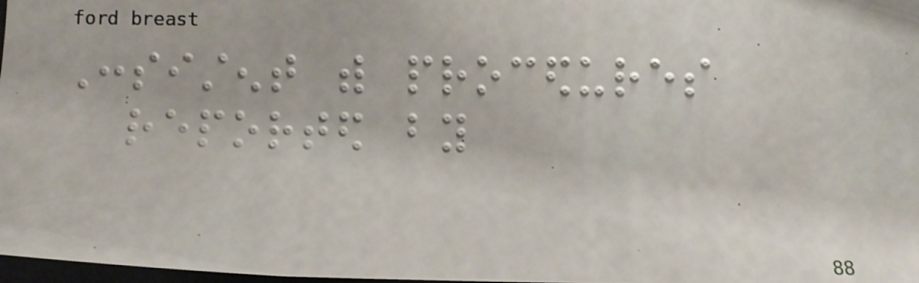Consistent with procedures
reported by
